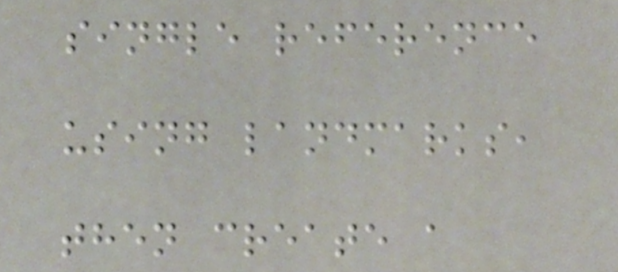single reference
using landmarks,
then create a
